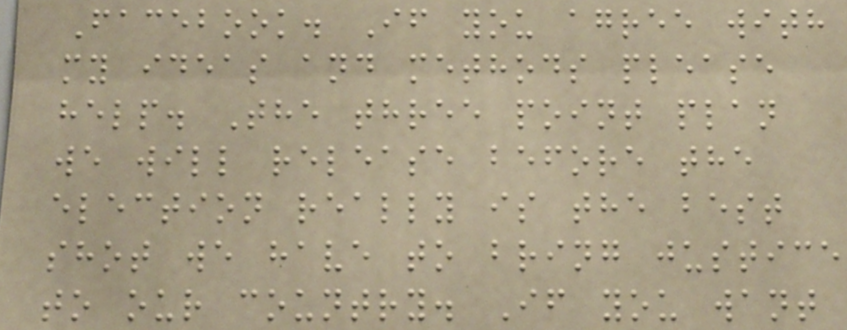Facebook. If you agree with
my ideas and methods please
help. The three point plan
we will release before the
election really is the best
shot we have to bring justice
to our country. If you want
